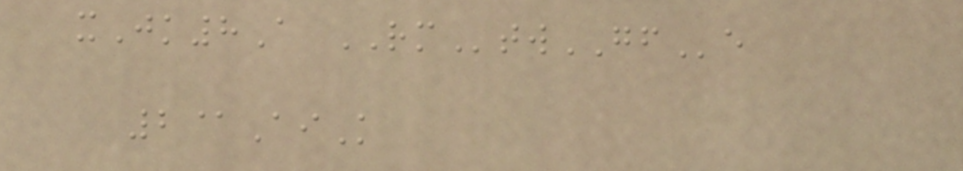xJk8A RMtwGFe
2@AiK
